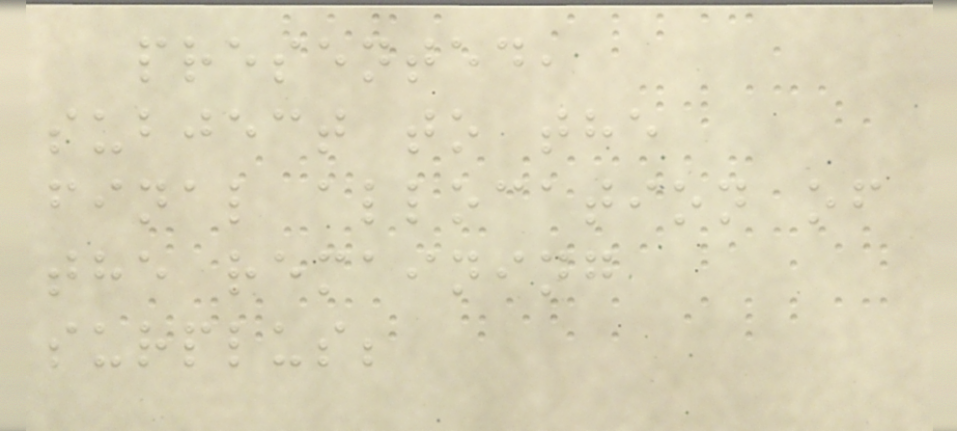presented,
subject to the
final allocation of
the remaining
surplus;
